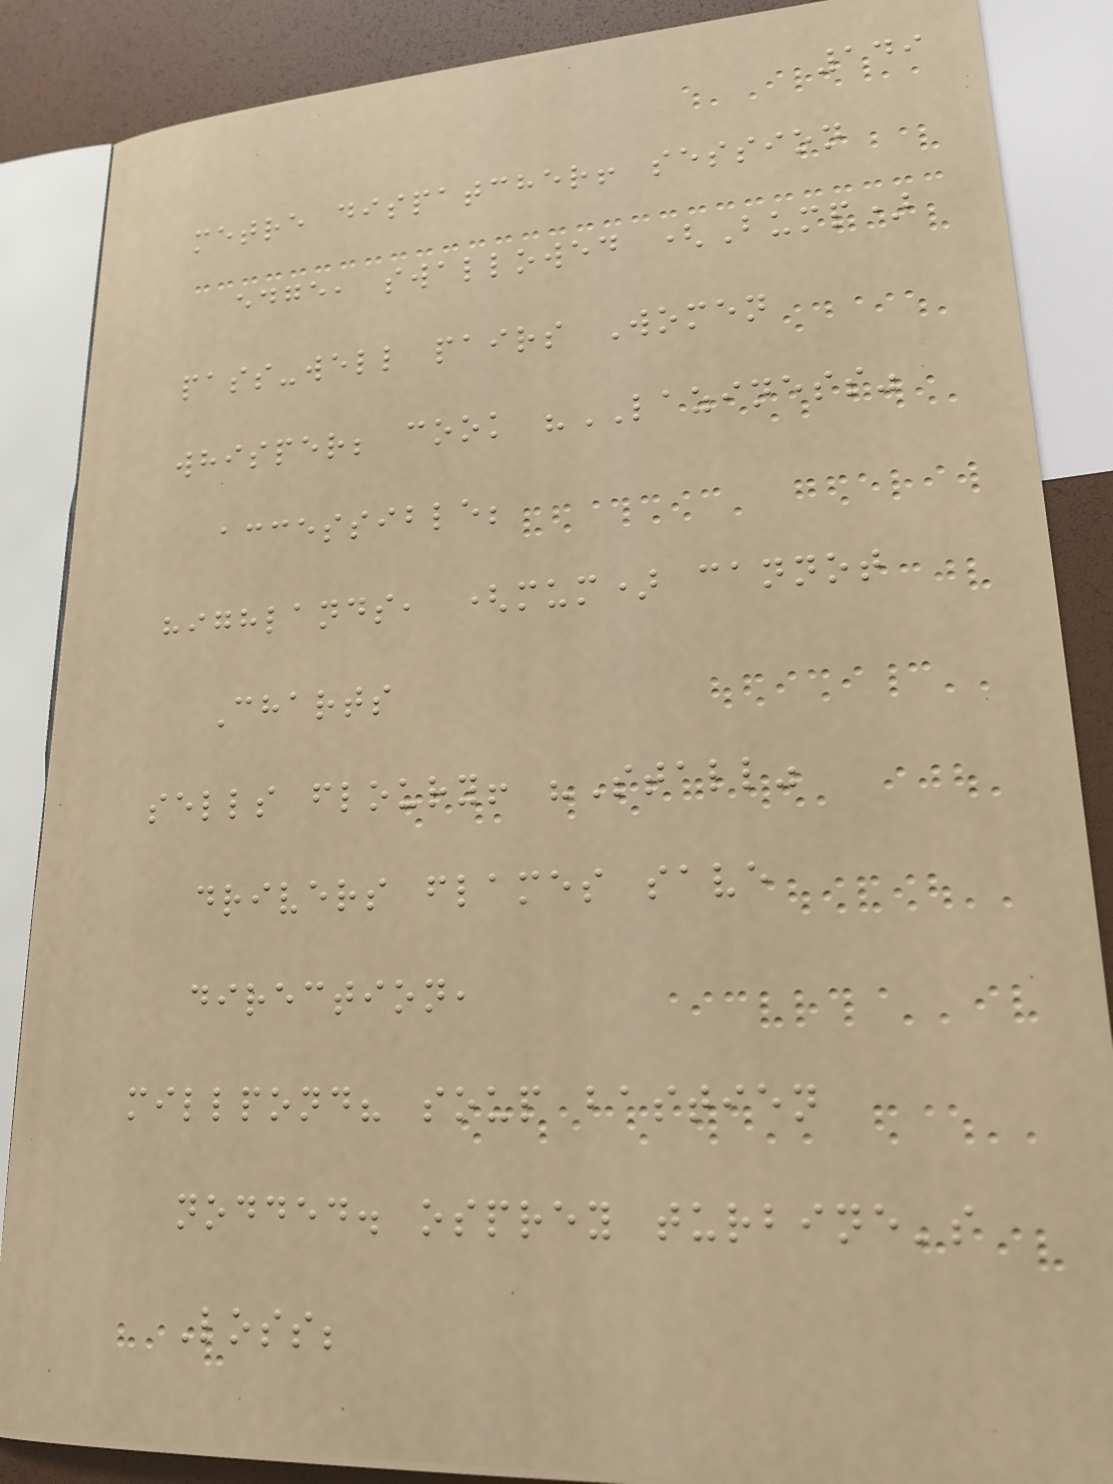149
metre dispatcher! session
edge, swallowed (Bump)
pass-well pairs Women
whisper; cook "LAZINESS"
accessible;
highlands, (mum) cannot
Charts
sells floury! "Stall"
drivers flames save
direction,
millpond? soup bastien
nodded. osprey turbine's
Loss;
